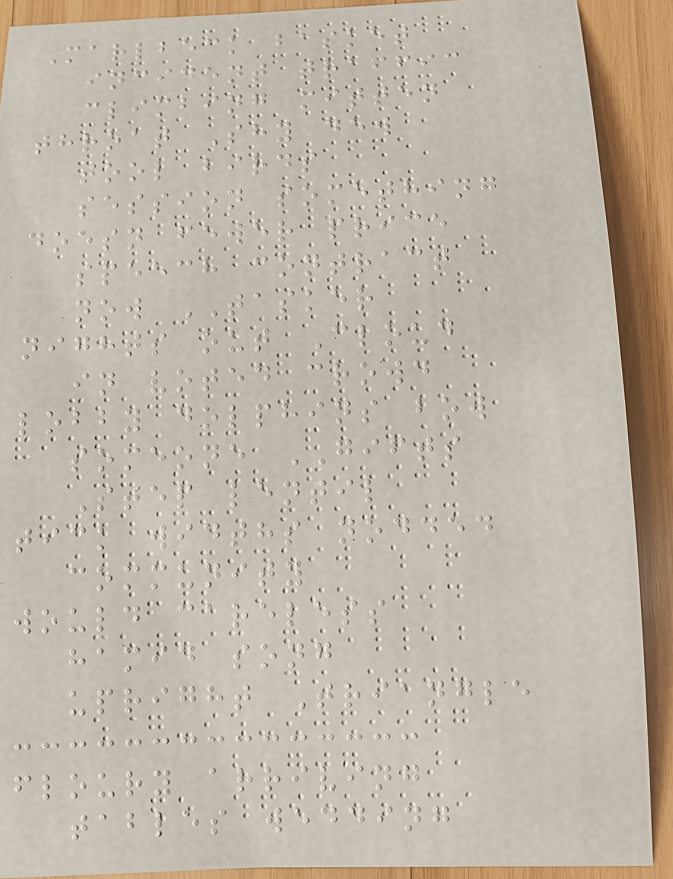Marlbeck basket
incident traffic
climbing mitten
throat Shy dew
tool birds
session something
doesn fewer price
speech contract
now TASKER
nights out Cloud
in voted crowd
lobby dolphins bow
someone GIFTS
Step lentil
tick widths nodded
community
would careless
hamid song
upright Triangle
floury arriving
tables wedding
